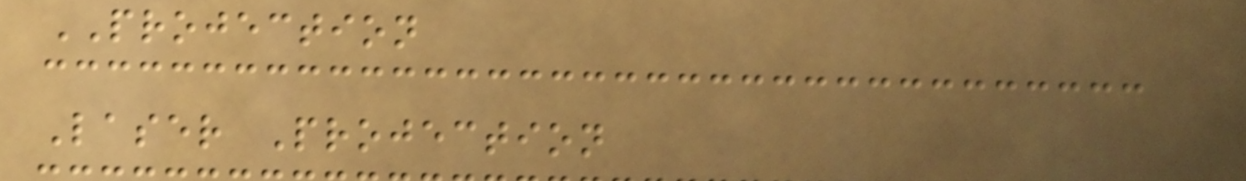PROJECTION
Laser Projection
